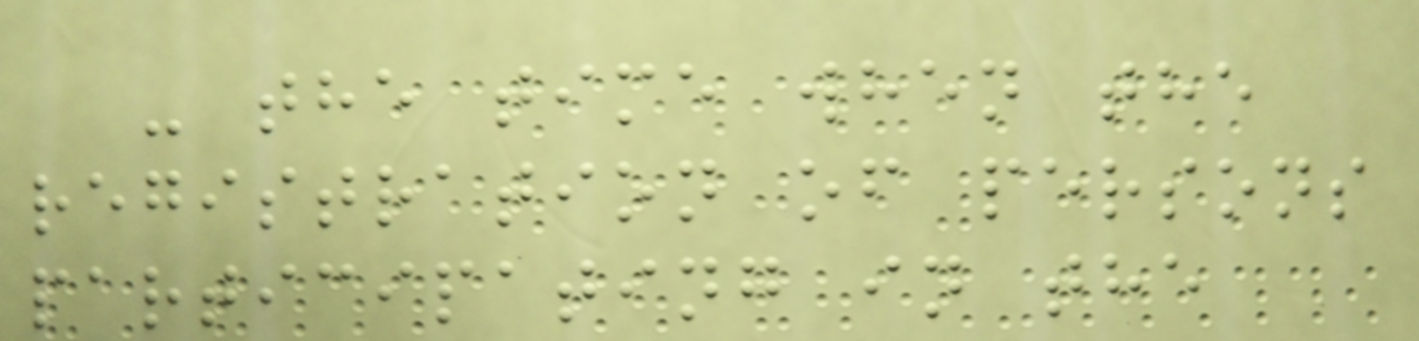- the time when the
registration of persons
participating in the
